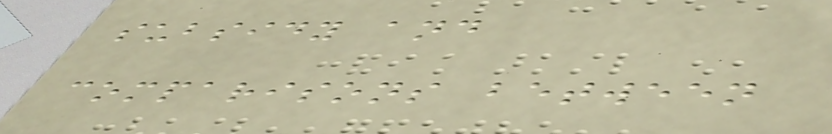subsidy and
comparisons between
